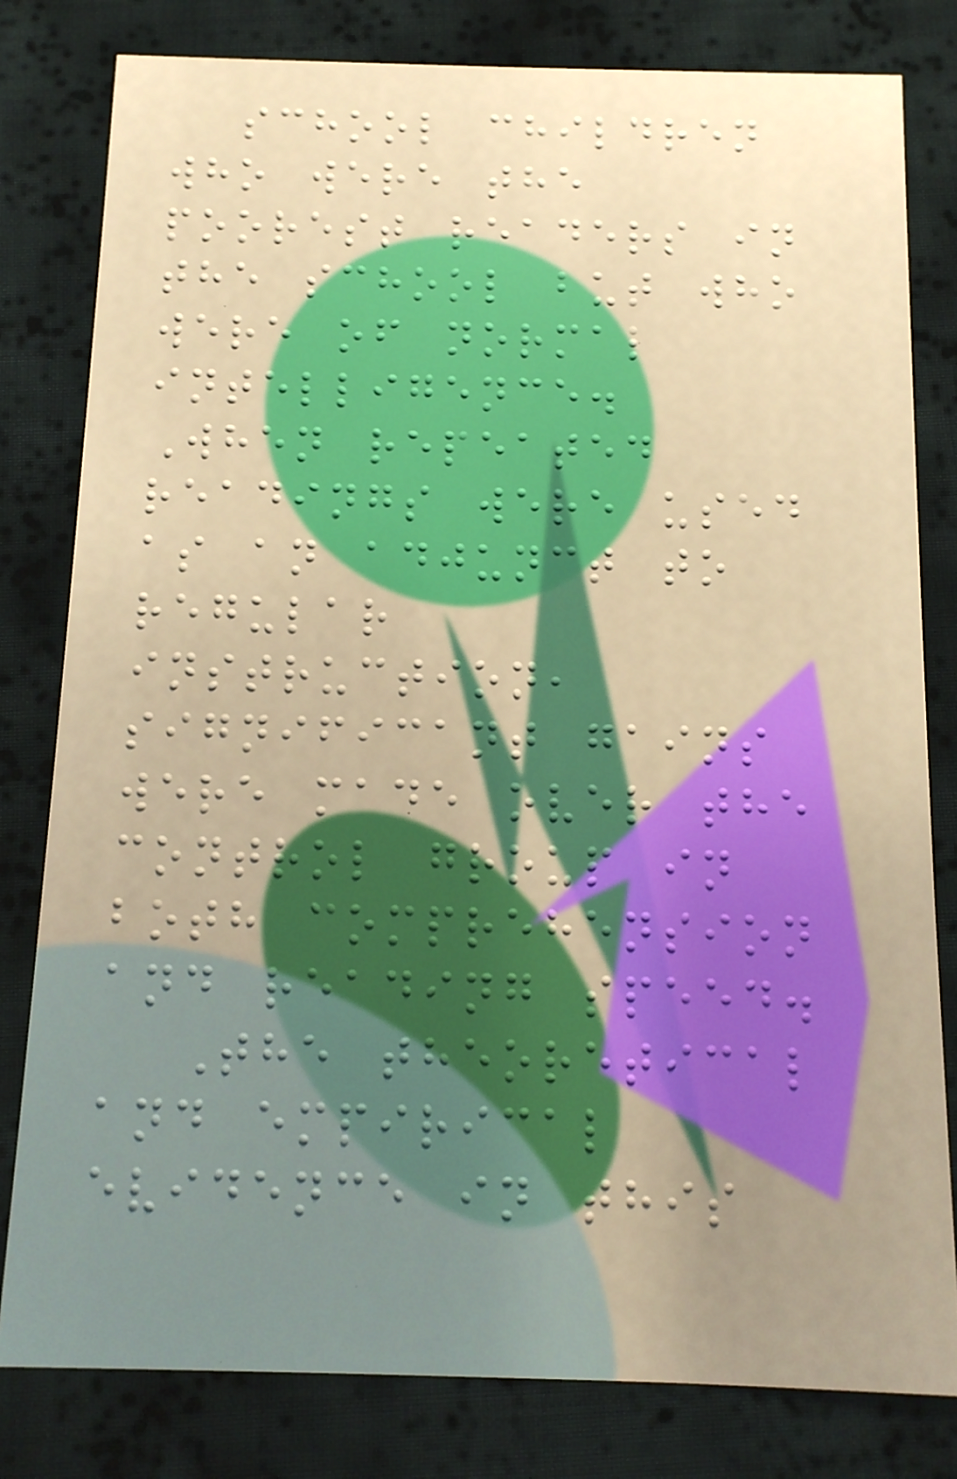school children
who were the
poorest readers in
the school but who
were of normal
intelligence.
When repeated
readings were used
as an adjunct to
regular
instruction,
significant gains
were made over the
control group in
both comprehension
and reading speed.
The theoretical
and empirical
evidence in this
